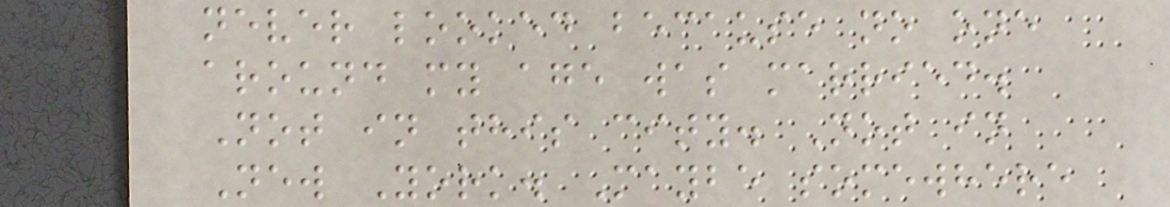never looked because no one
around my age was married.
Not in this city. Not in
New York. Maybe somewhere
